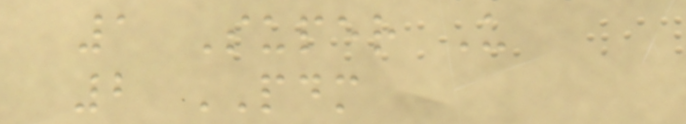1 Super U
2 PDM
